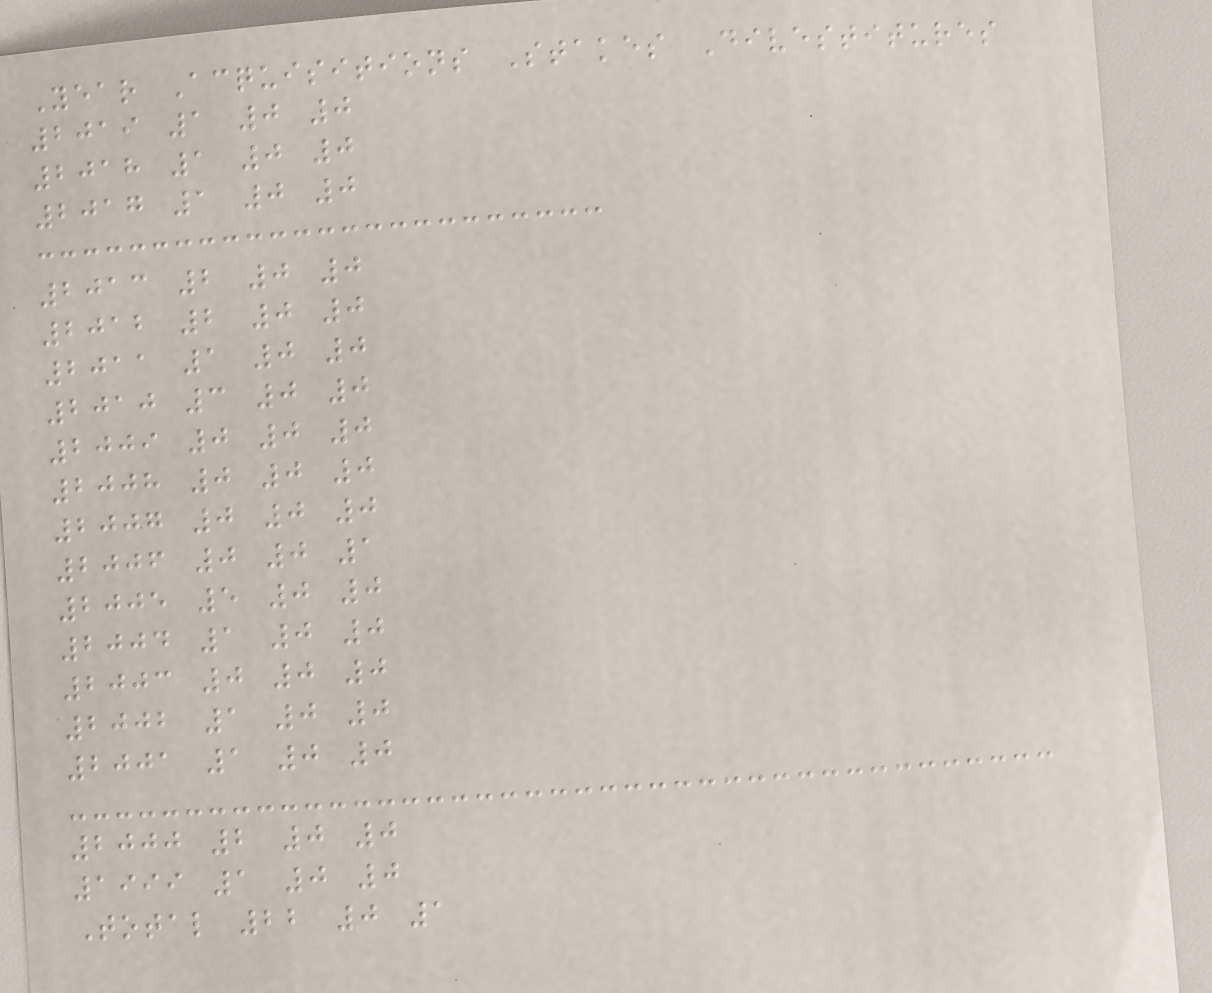Year Acquisitions Stakes Divestitures
2019 1 0 0
2018 1 0 0
2017 1 0 0
2013 2 0 0
2012 2 0 0
2011 1 0 0
2010 3 0 0
2009 0 0 0
2008 0 0 0
2007 0 0 0
2006 0 0 1
2005 5 0 0
2004 1 0 0
2003 0 0 0
2002 1 0 0
2001 1 0 0
2000 2 0 0
1999 1 0 0
Total 22 0 1
